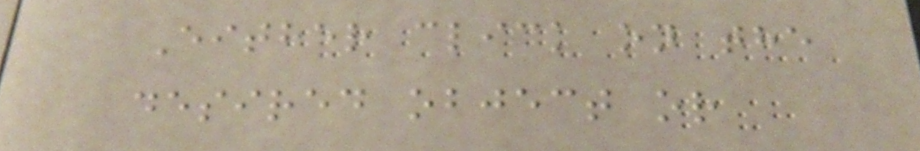Either click on the
desired object or
